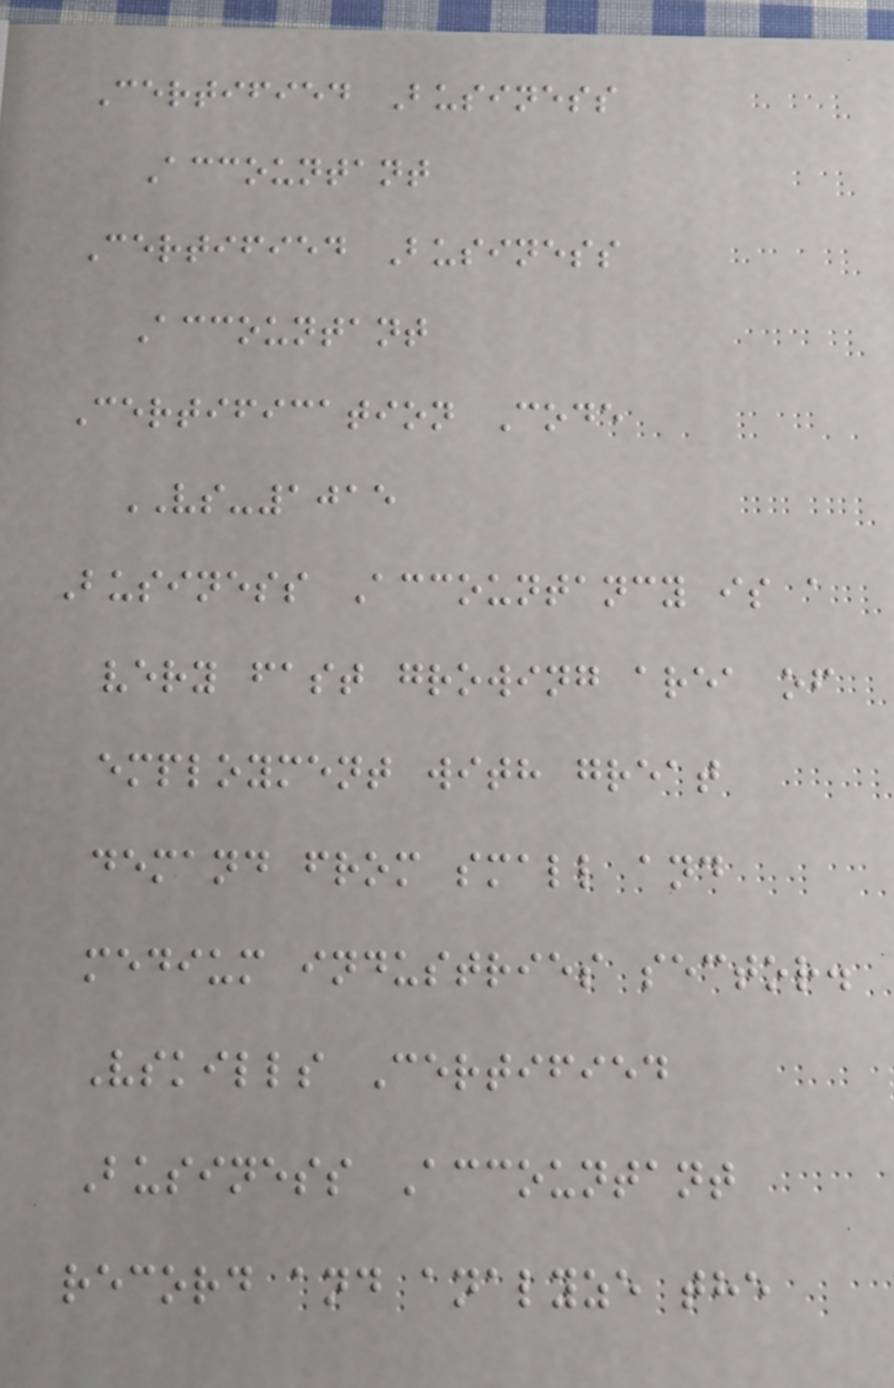Certified Business
Accountant
Certified Business
Accountant
Certification Code
VS-1015
Business Accountancy is a
very fast growing area of
employment with great
demand from small and
medium industries sector.
Vskills Certified
Business Accountant
record and analyze the
